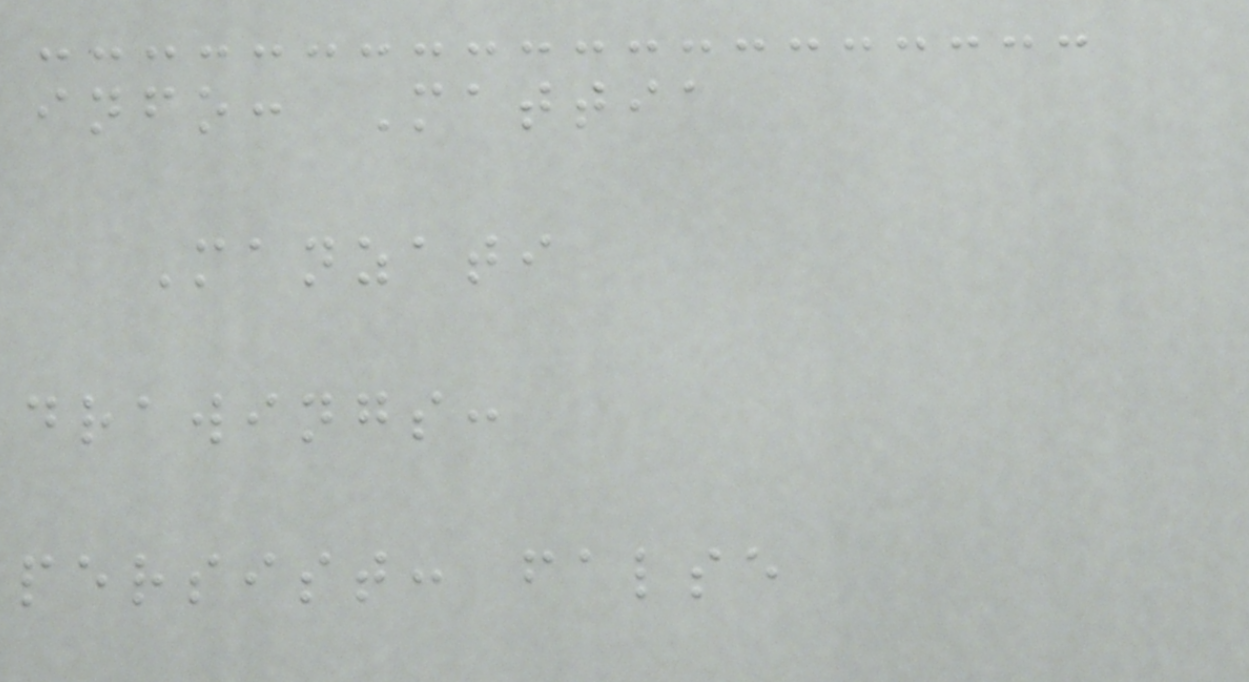info: Mattia
Manzati
drawings:
persist: false
